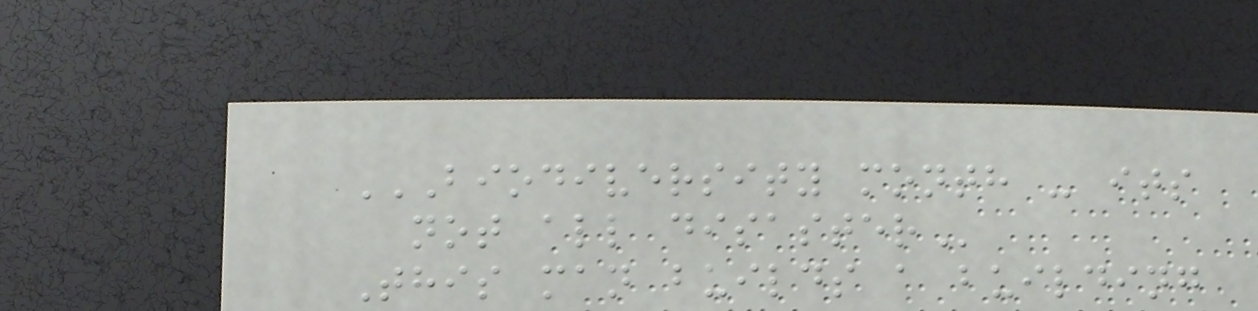BIODIVERSITY MONTH - ITS
NOT ALL DISASTER
This man builds a building
